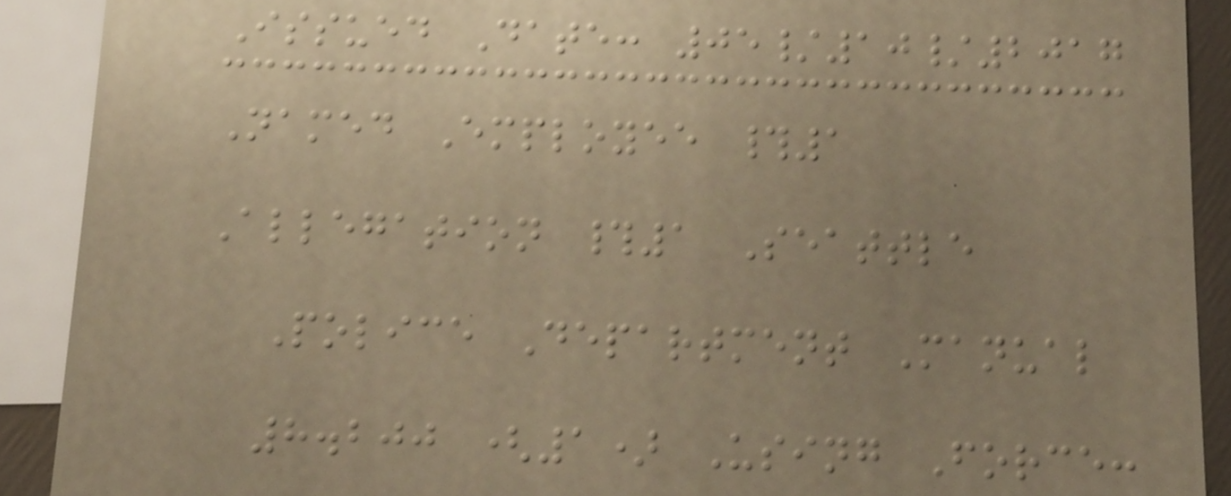Issued Date: 05/10/2017
Named Employee #1
Allegation #1 Seattle
Police Department Manual
8.200 (1) Using Force:
